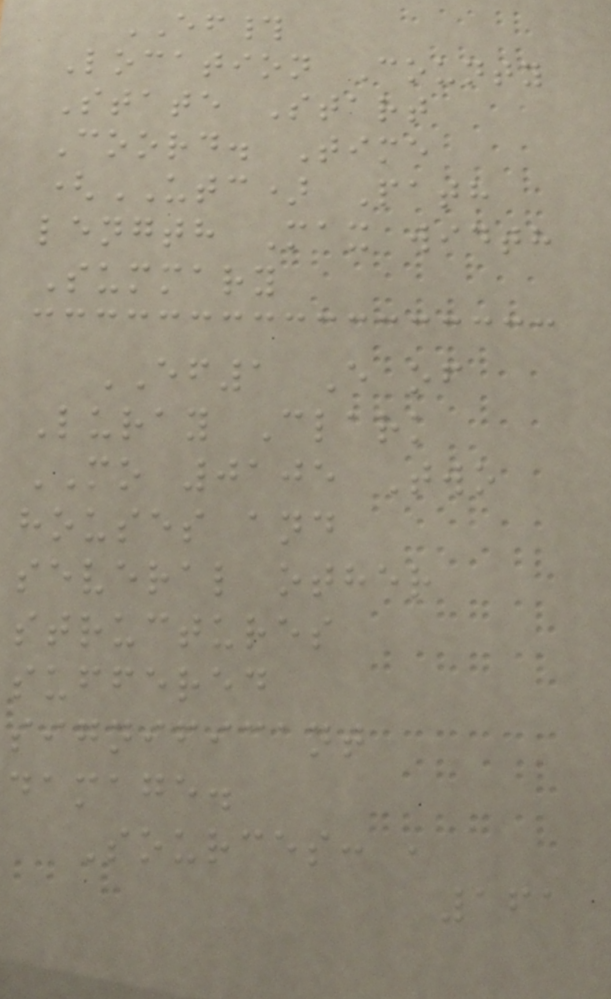EF#
Location County
State Start
Coord. Time
(UTC) Path
length Max width
Summary
EF1 E of
Luray Clark
MO 0105 Two
houses and
several other
structures
suffered
significant
damage.
Sources: ,
161
